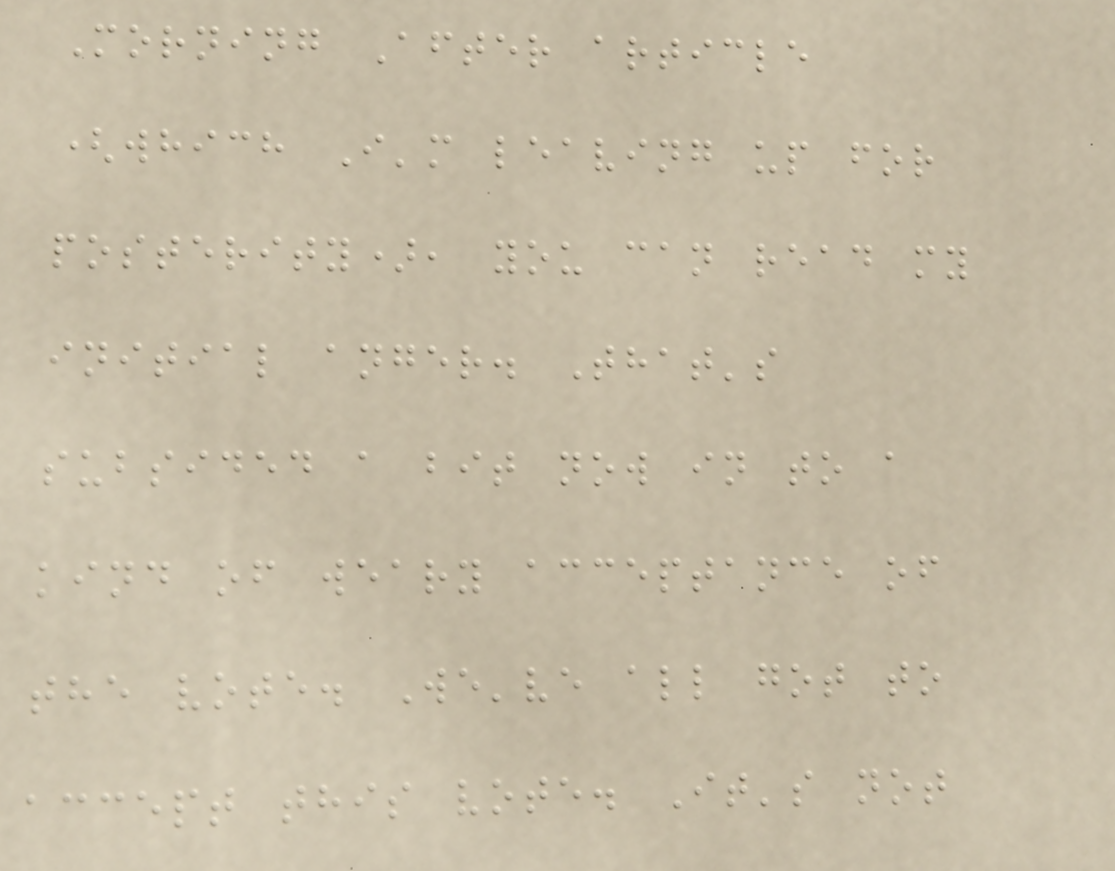Morning After article
(which I'm leaving up for
posterity), you can read my
initial anger. That's
subsided a bit now in to a
kind of weary acceptance of
the vote. We've all got to
accept this vote. It's not
